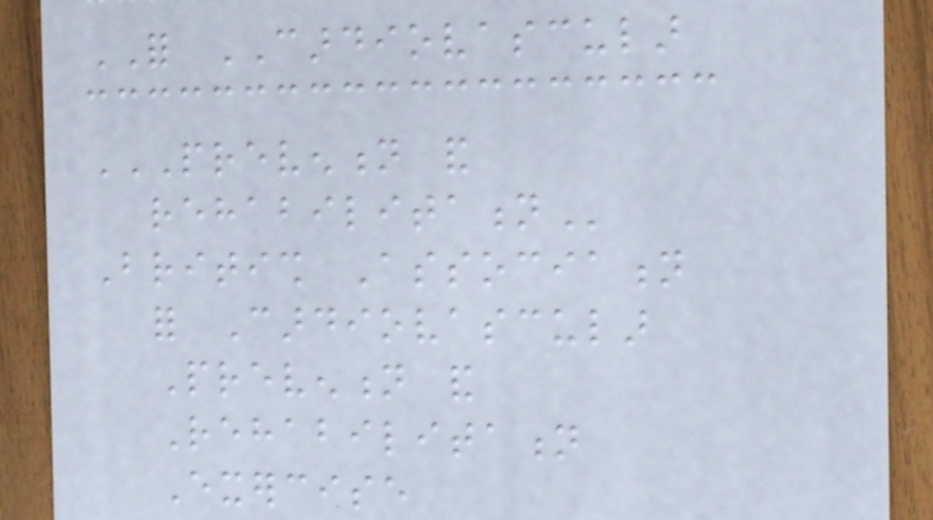FOR CARDIOVASCULAR
PREVENTION AND
REHABILITATION
British Association
for Cardiovascular
Prevention and
Rehabilitation
Exercise
